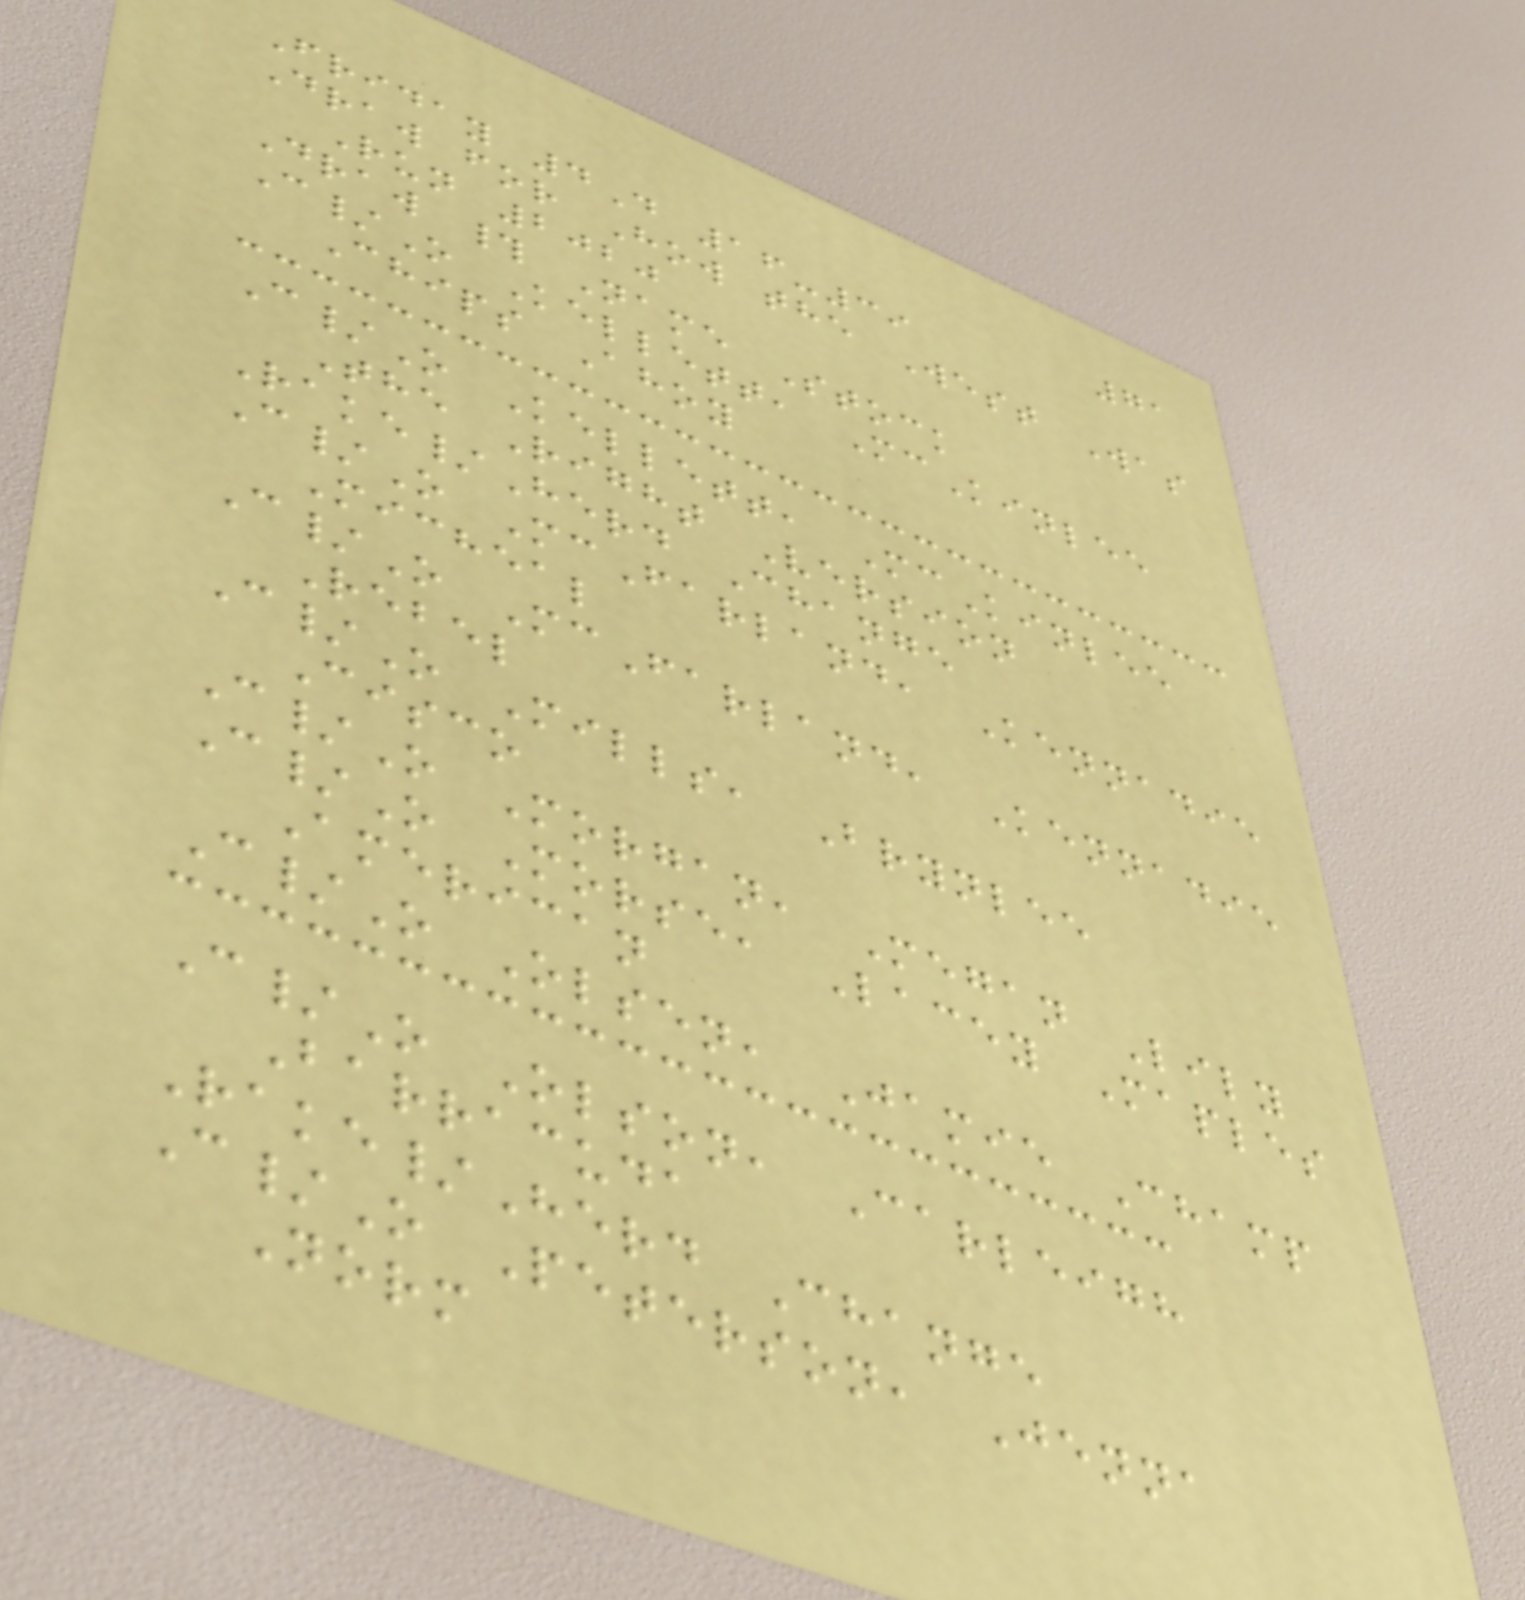71
Friday 4D 16-39
Draw for How the West Was
Run 2020
Draw # Name Stock
C/O Kellett, McKinlee
Chips Ahoy
C/O Kellett, McKinlee
The Right Version
Rake/Herd Change
C/O McFarland, Kennadie
Micheal
C/O McFarland, Kennadie
Rebel
C/O Mills, Brynlee
Cisco
C/O Morgan, Megan Lily
C/O Morse, Lacey Maples
American
C/O Olsen, Jamie Champ
C/O Olson, Carleigh
Barracuda
Rake/Herd Change
C/O Peterson, Jenna
Norm
